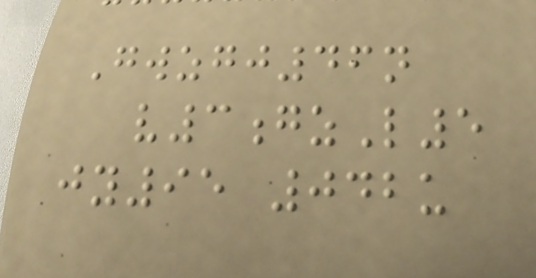Gwzgj46n
v3gzL5
jy95 042u
